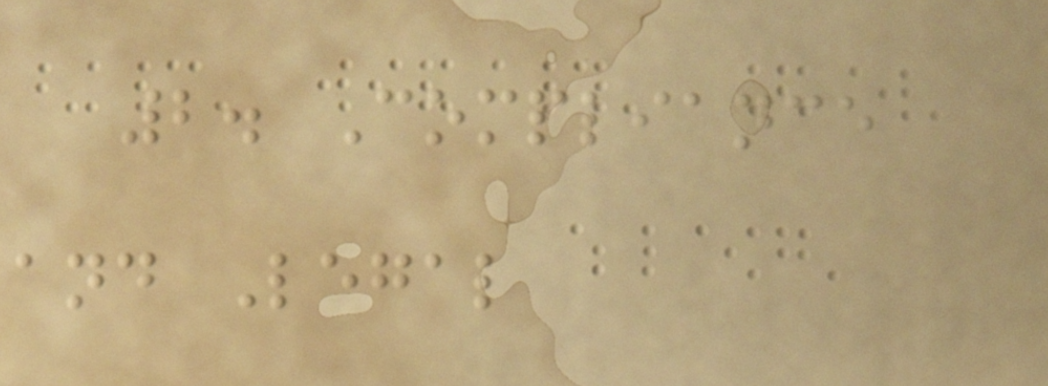2. Compliance
and Legal
